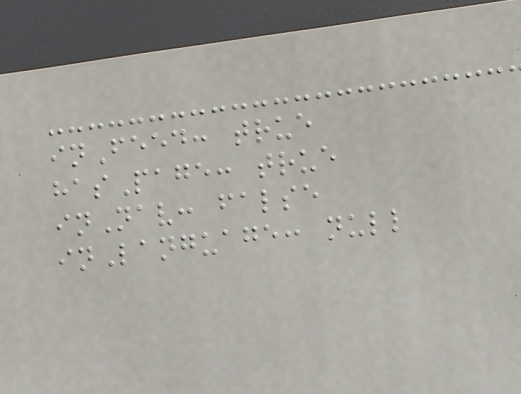inFeed: true
hasPage: true
inNav: false
inLanguage: null
